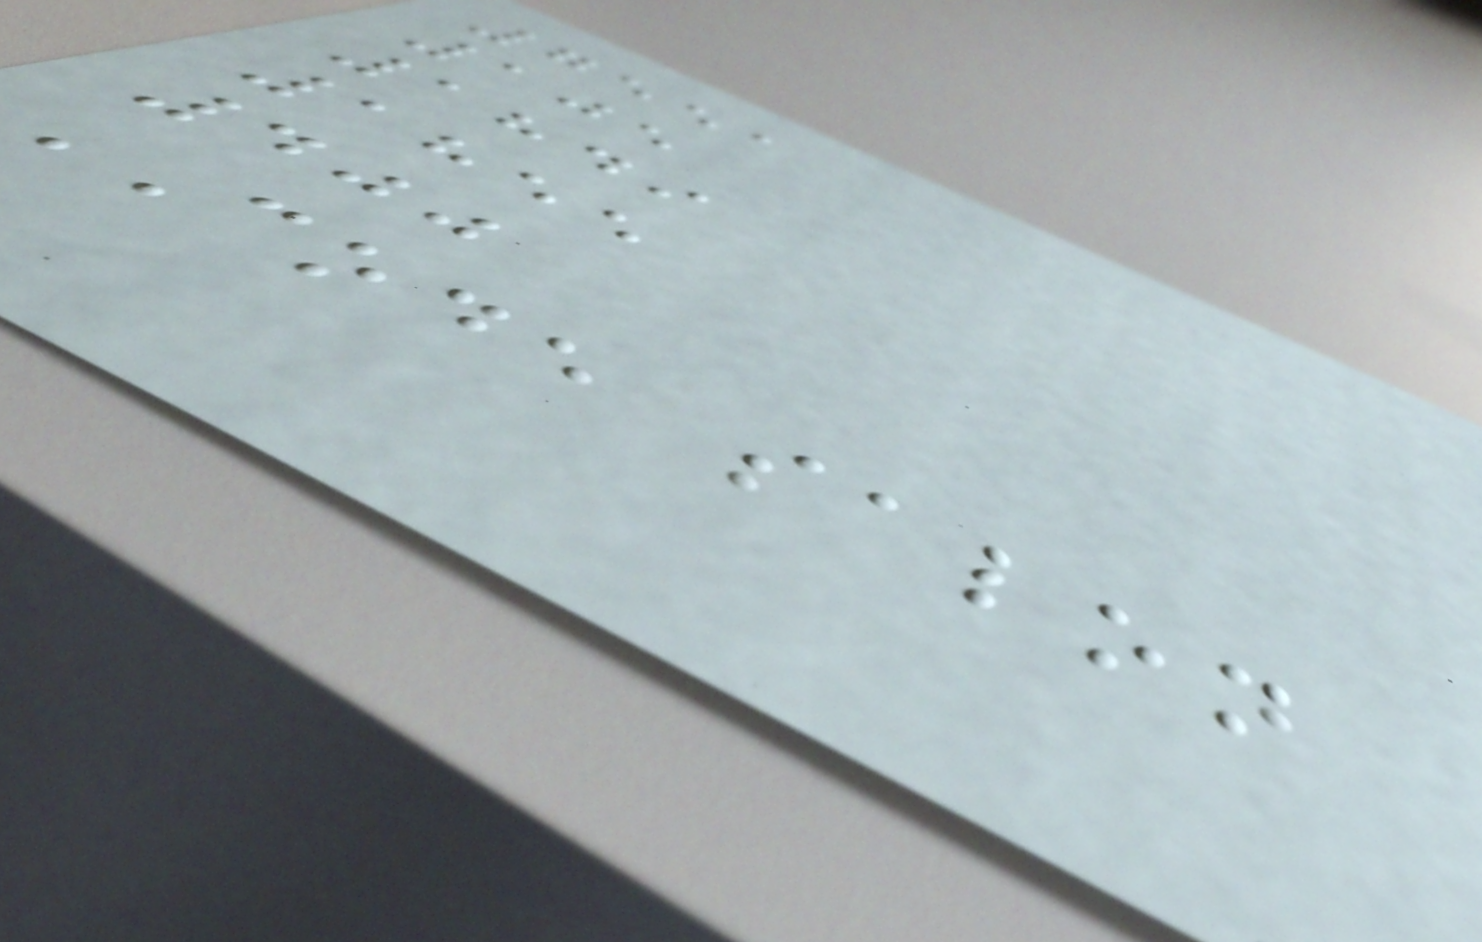7551
105
1849
1855
400
CODE salon
